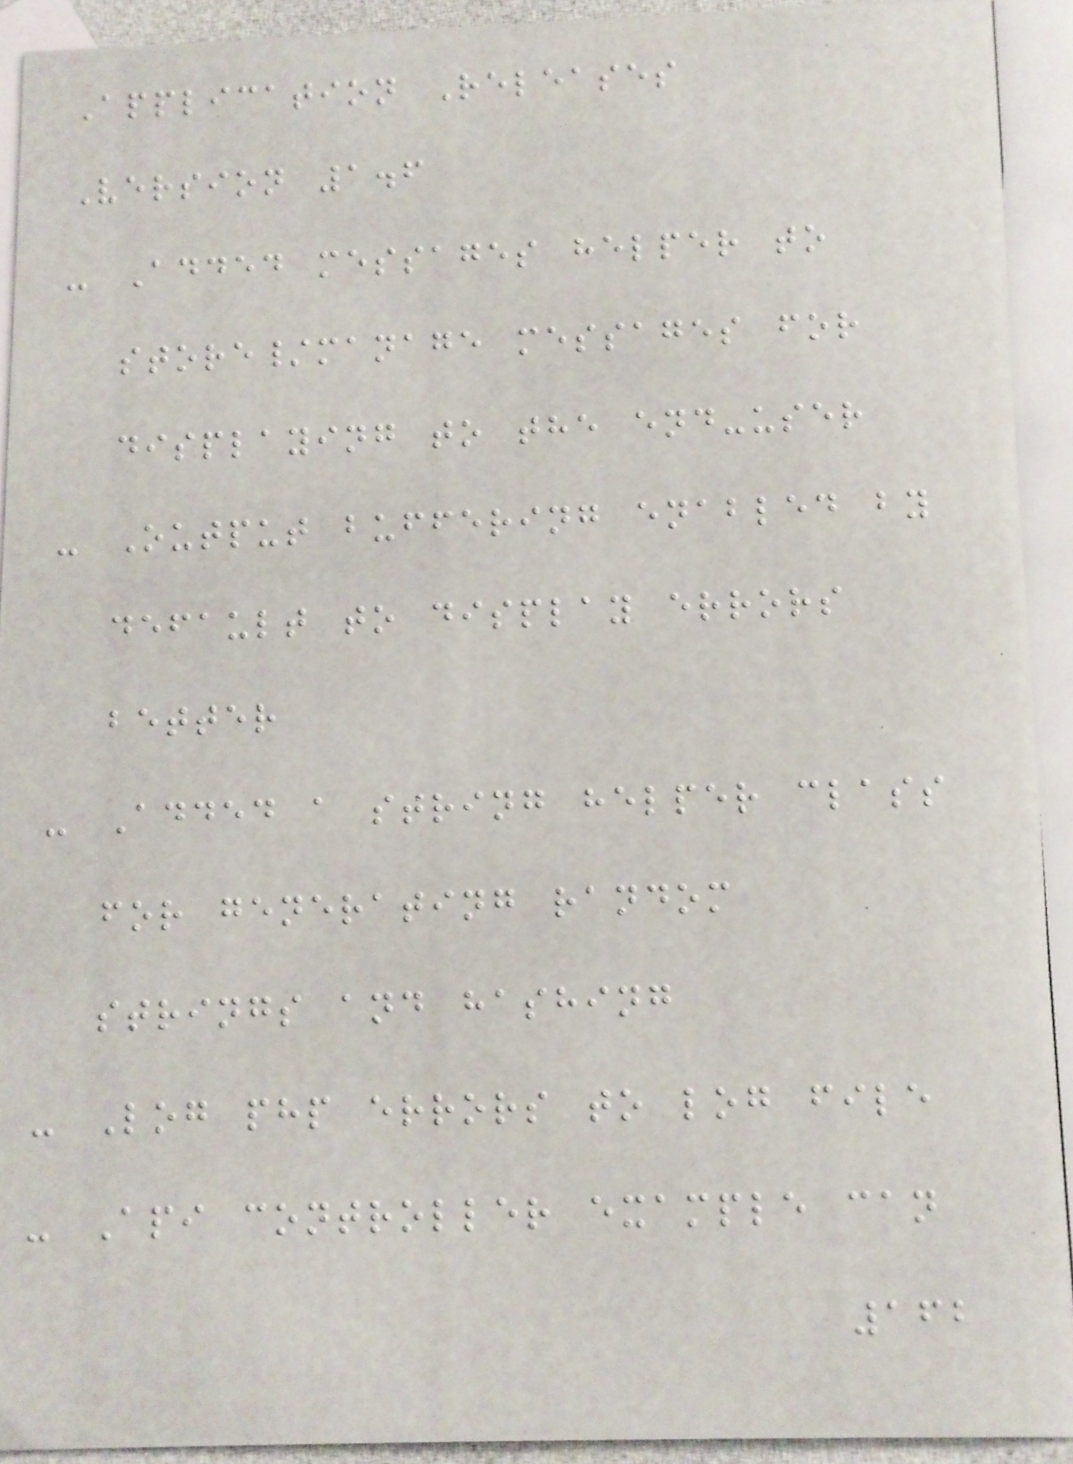Application Releases
Version 1.6
- Added messages helper to
store/manage messages for
displaying to the end-user
- Output buffering enabled by
default to display errors
better
- Added a string helper class
for generating random
strings and hashing
- Log php errors to log file
- Api controller example can
162
